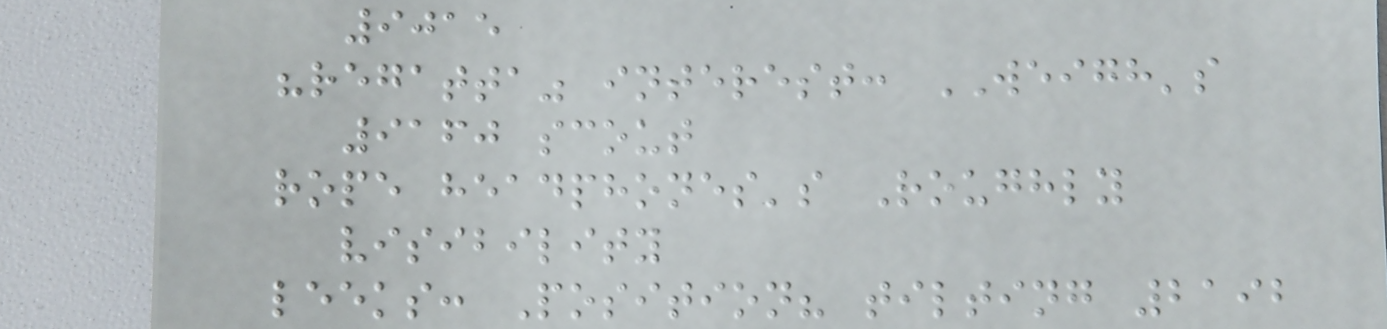9015
"regatta" interest: WEIGH's
9160 scout
rope headphones's Roughly
visibility
leeks: Position? tilting 2192
